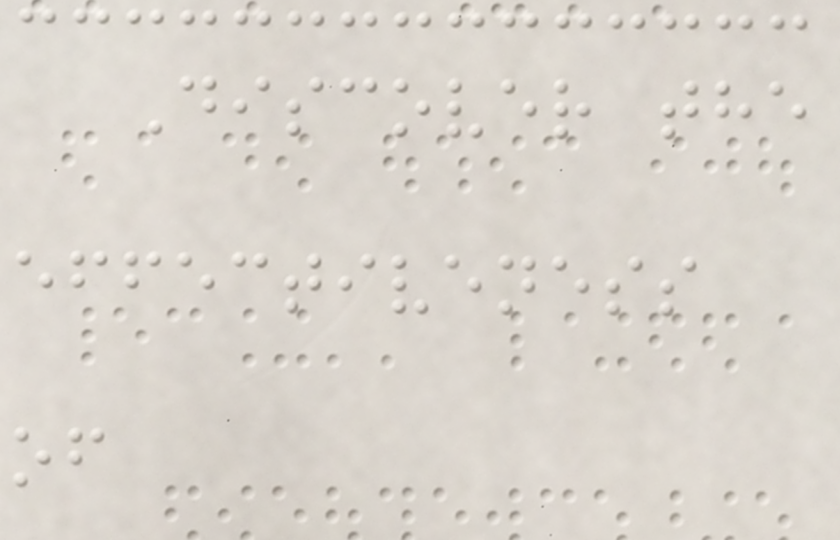Discover the
effectiveness
of
